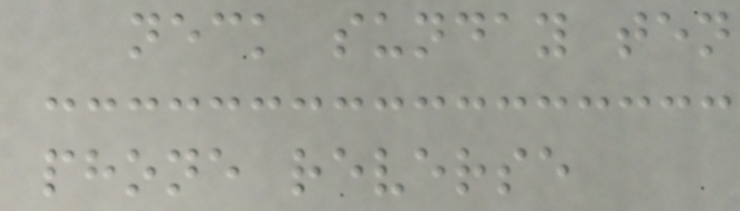neck sunday ten
phone reverse
